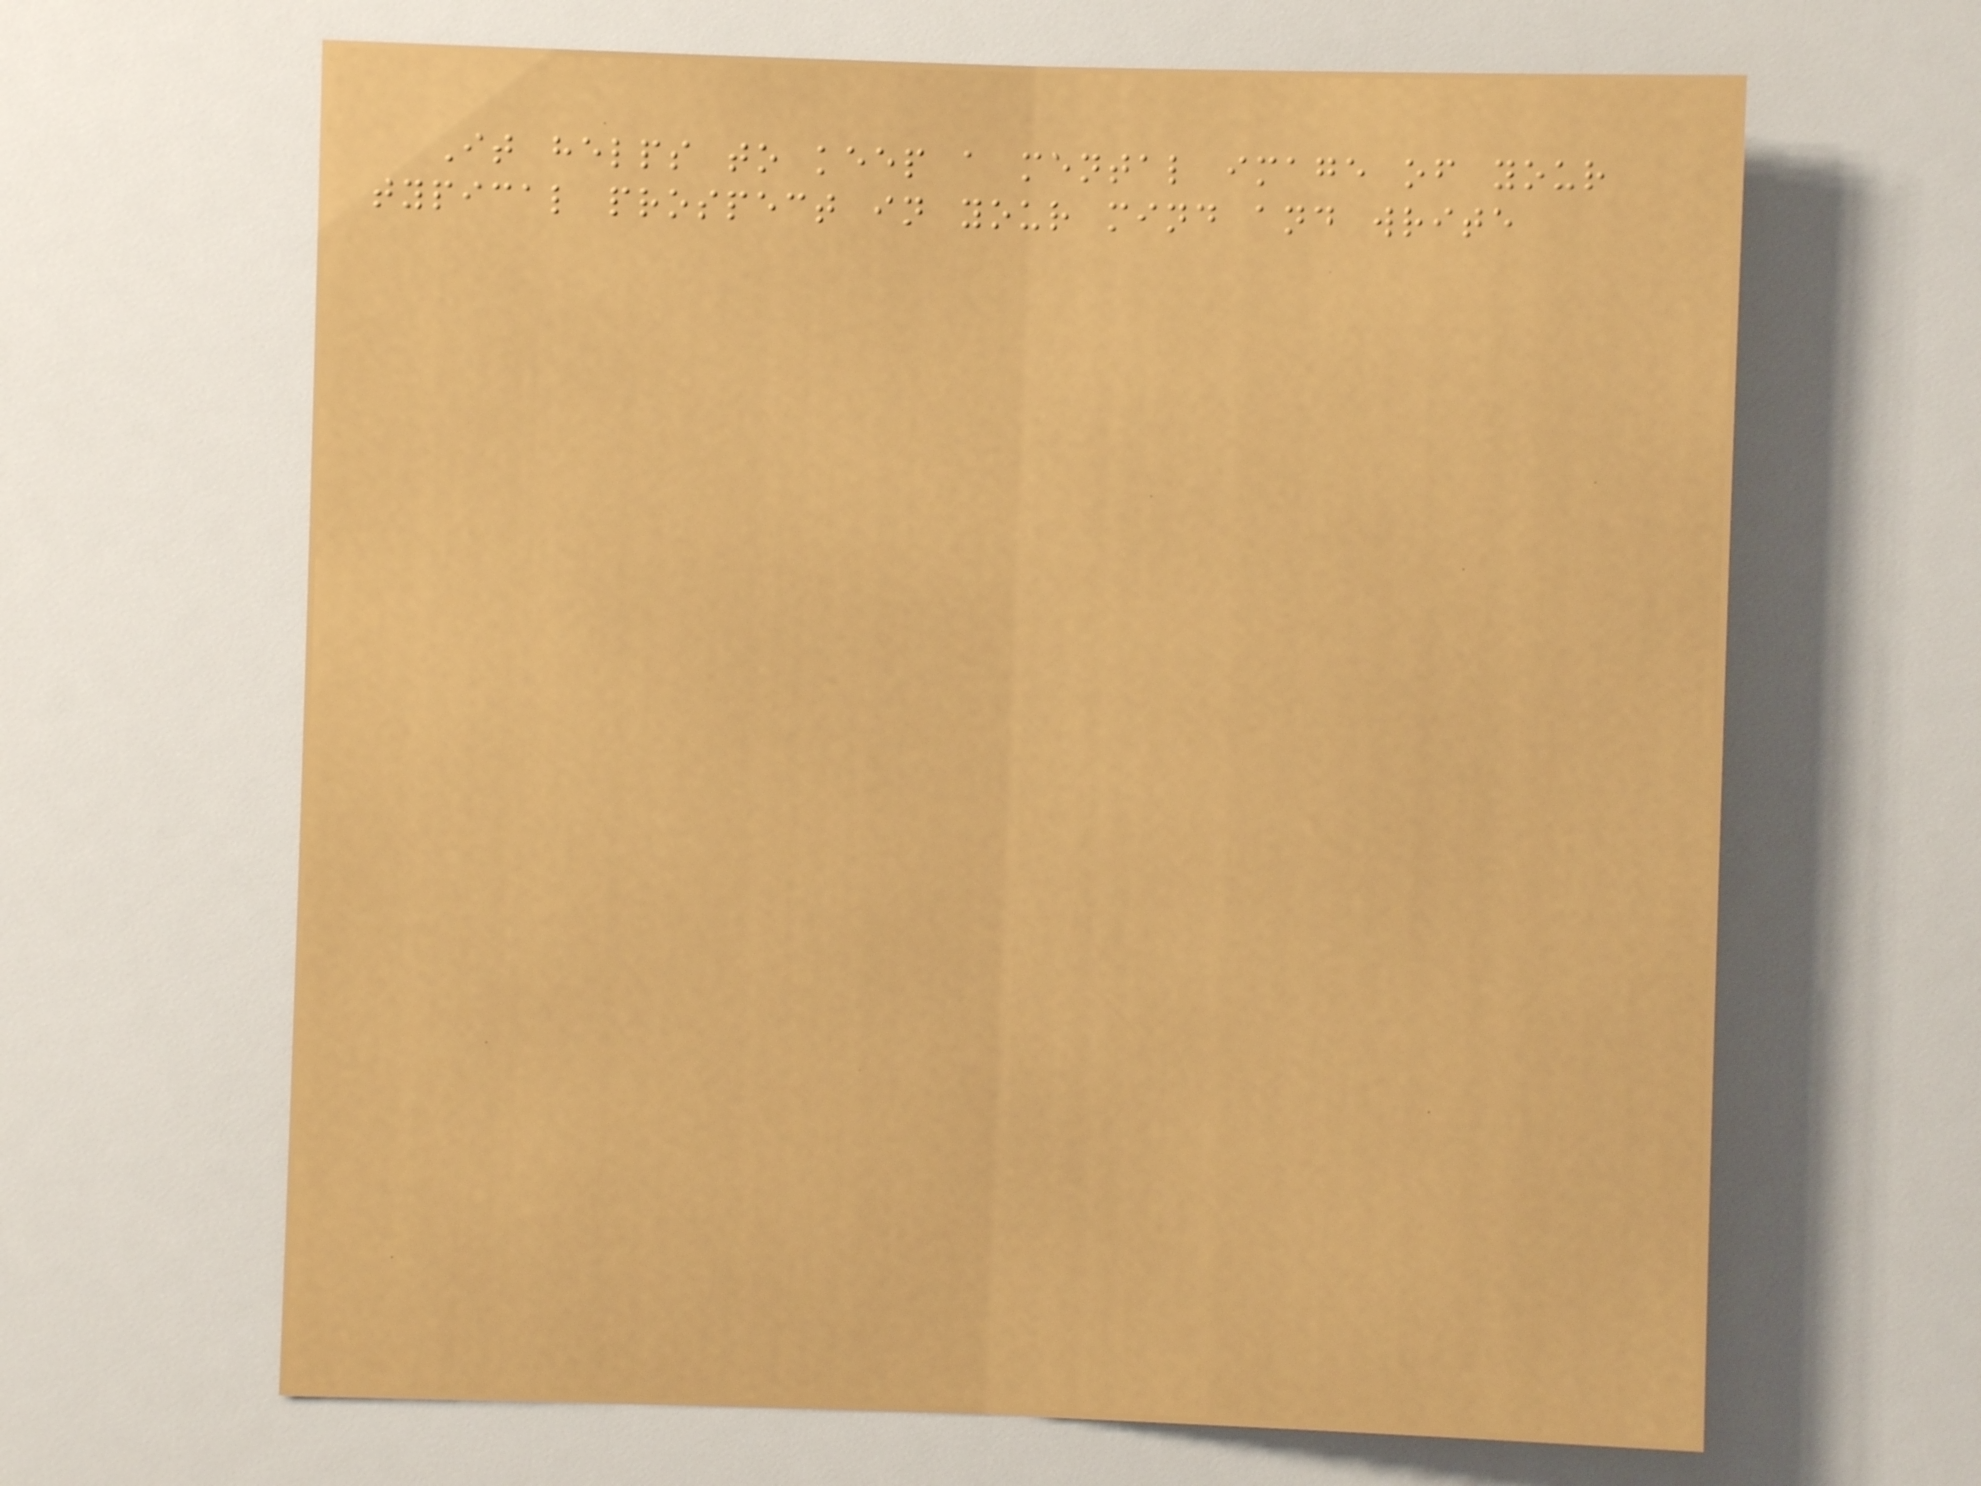It helps to keep a mental image of your
typical prospect in your mind and write
